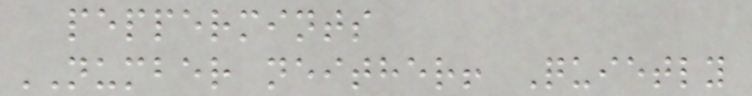peppermints
NUMBER neither! Quietly
